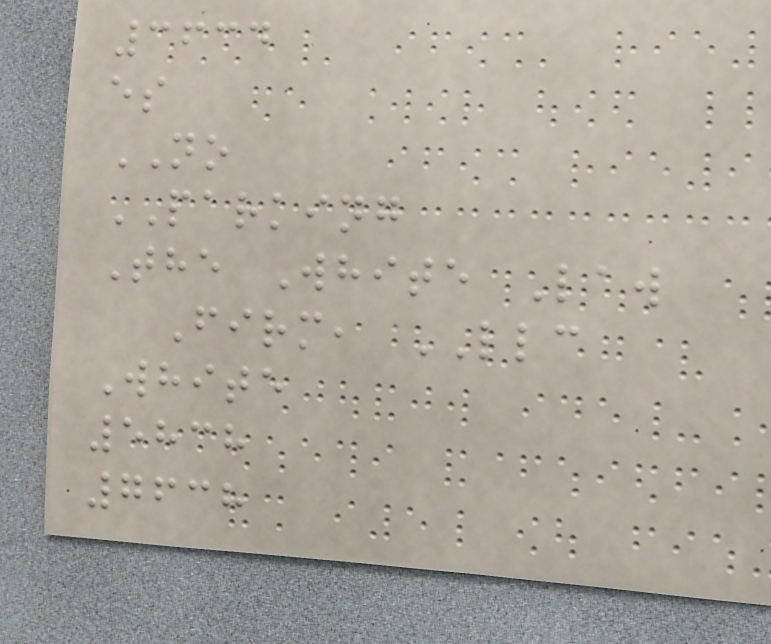3634
es
NO
PARKING
The White Law
Firm, LLC
White
5838
7638
